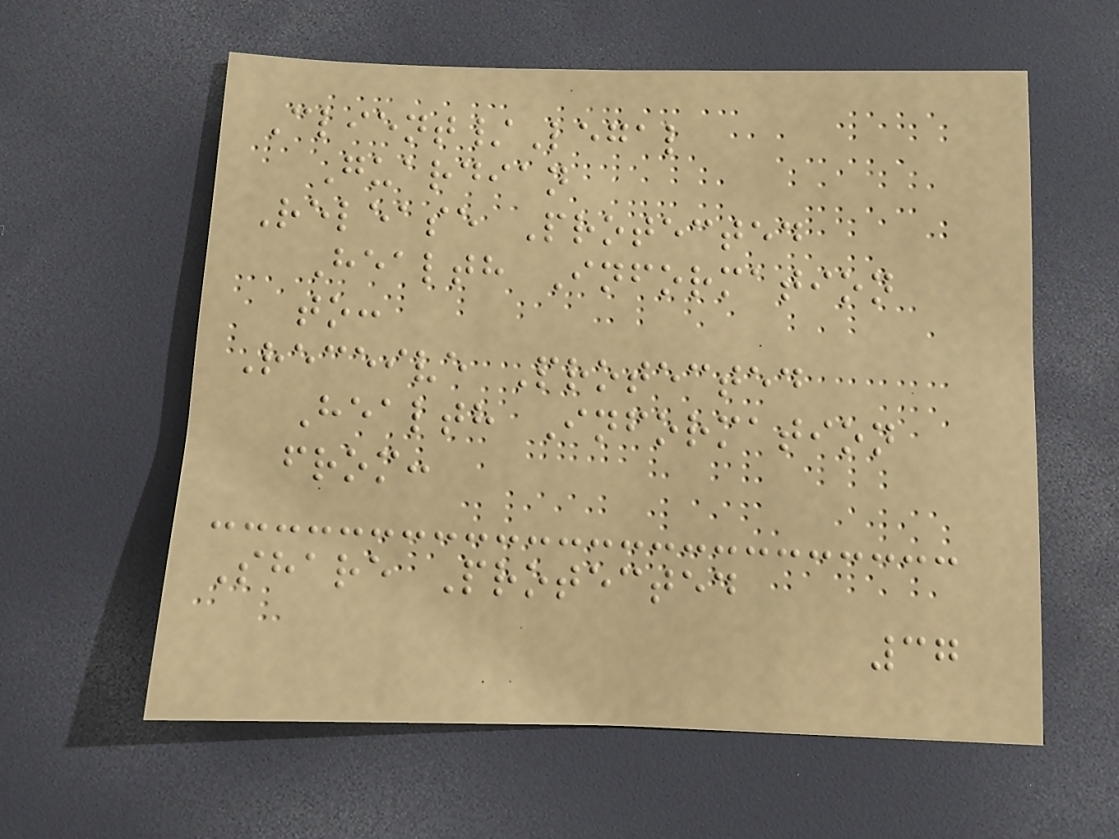Client/Legal
Guardian
Release Protected
Health Information
to:
Receive Protected
Health Information
from:
Share Protected
37
